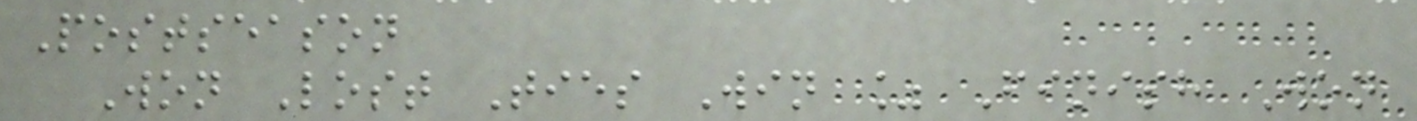Postseason
Won Lost Ties Win % Finish Won
